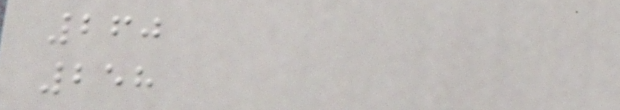260
258
